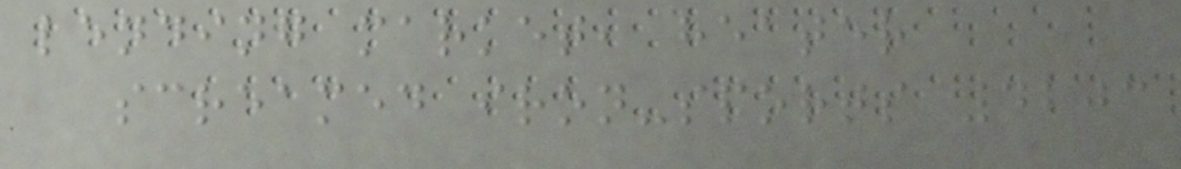lending market, heater
screamed iron-sports 4203
